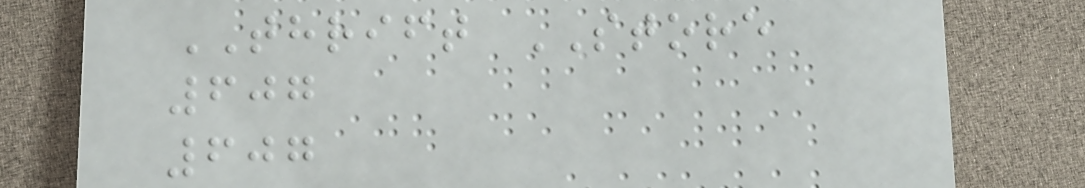THRIFT STORE
607
607
